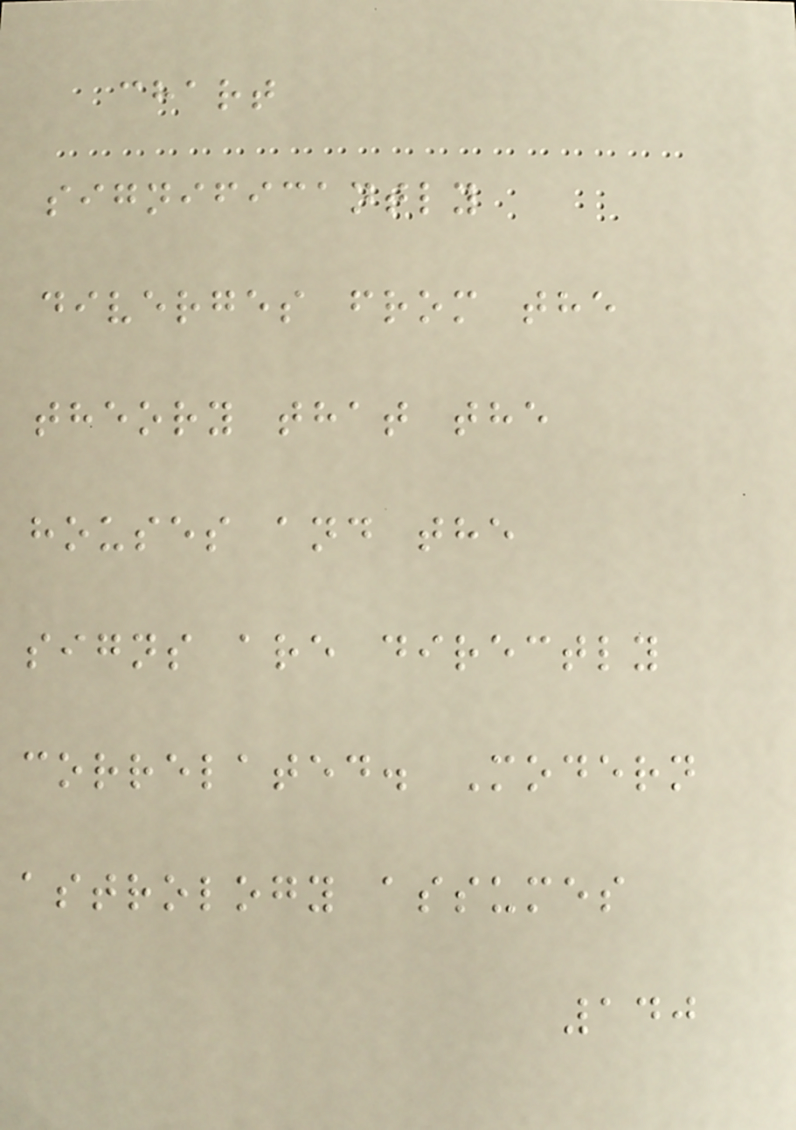chart
significantly
diverges from the
theory that the
houses and the
signs are directly
correlated. Modern
astrology assumes
140
